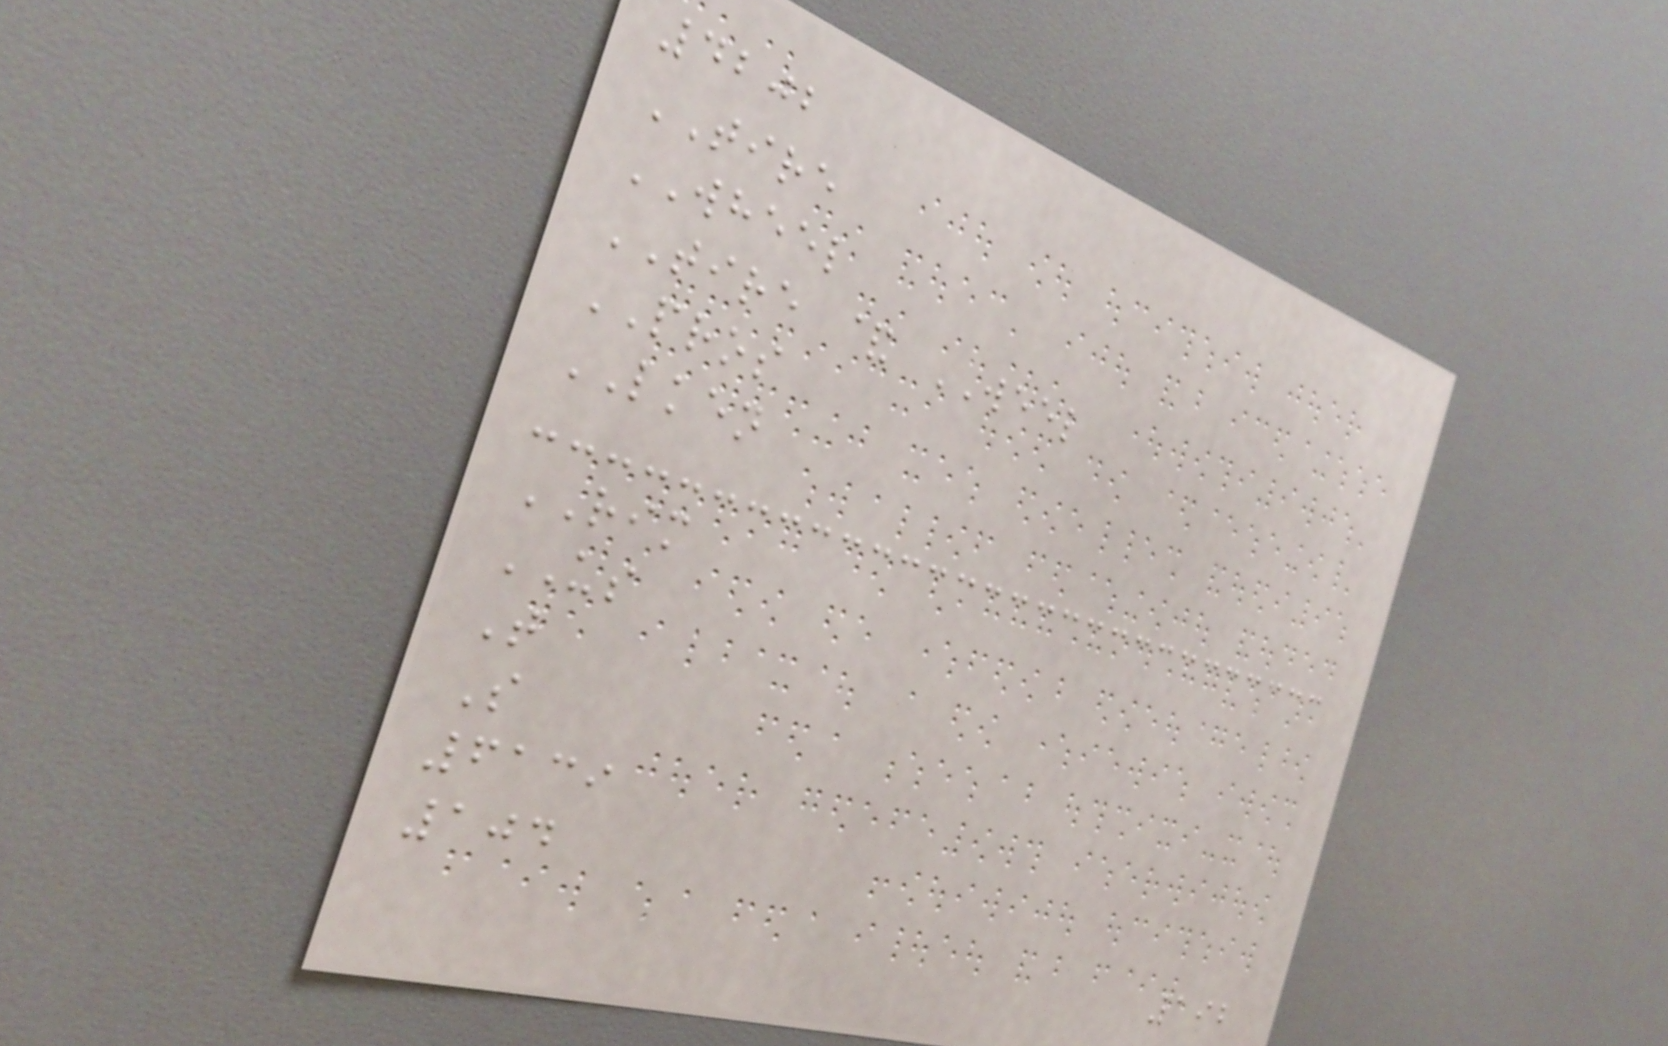4202
TIRE
WHEEL
TIRE & WEEL
PROS
LKEN
RIM
US
T
S
6139
104
192
